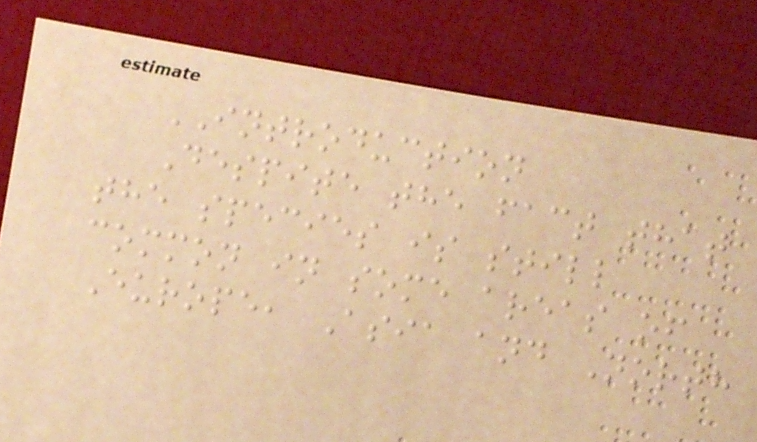INTRODUCTION
Despite the fact that
the species is still
common in some areas of
Europe, Asia and North
